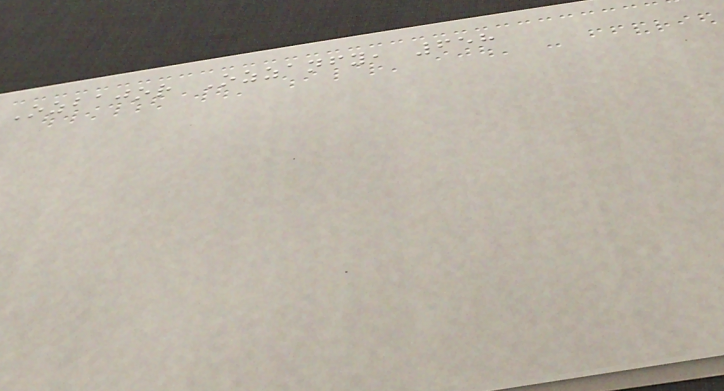Ozbajor Ozzanfy, 658
